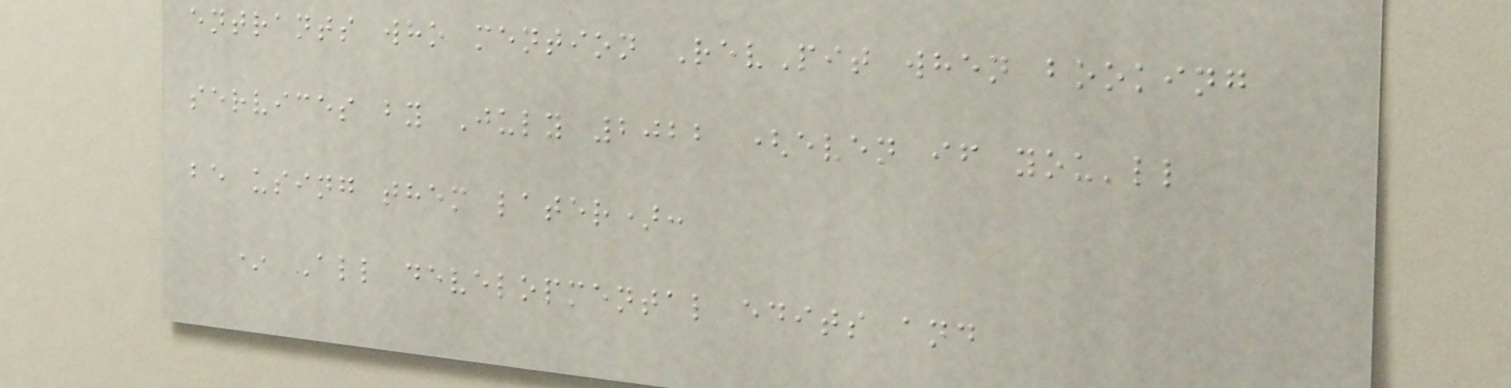entrants who mention RevPit when booking
services by July 2022 (even if you'll
be using them later):
* All developmental edits and
